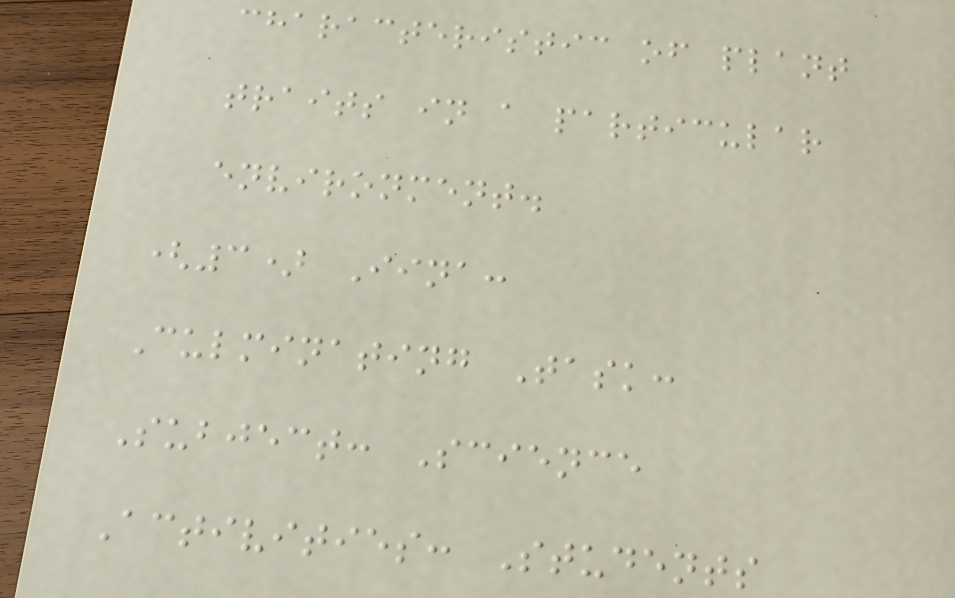characteristic of plant
traits in a particular
environment.
(3) Iina:
Culminating Task:
Subject: Science
Activities: Students
